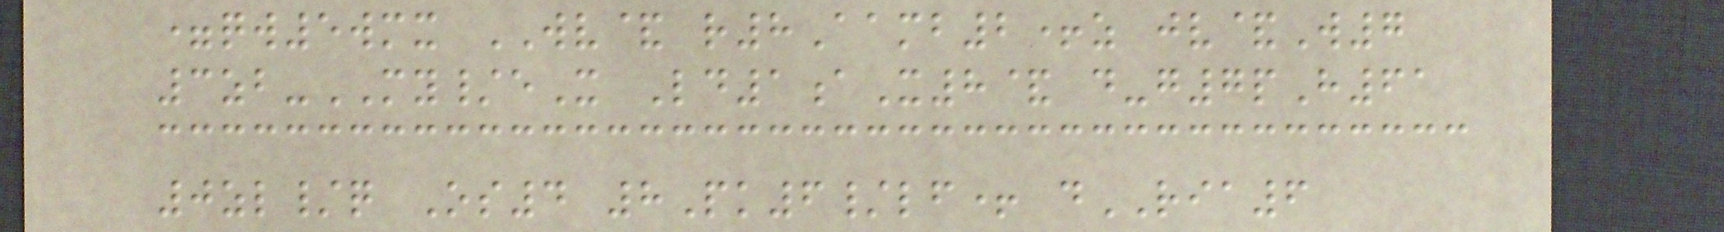=qw5wmx WV& r8Aamb2+z jv&W7
3zb-MY/eX Ld1aX8& d-g7pH61
0zl/q Os4 8Pk6/lf+ dRIA6
